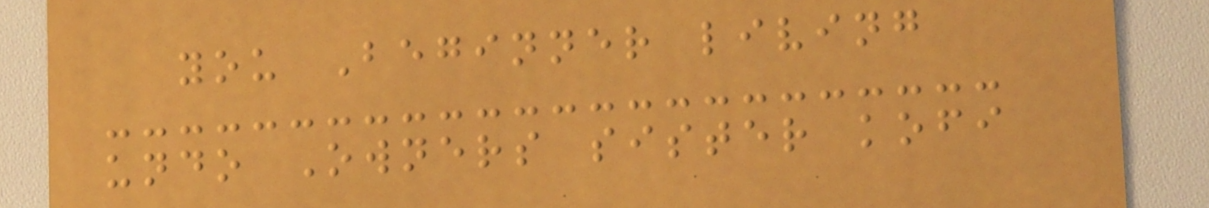you Beginner living
undo Owners sister kofi
